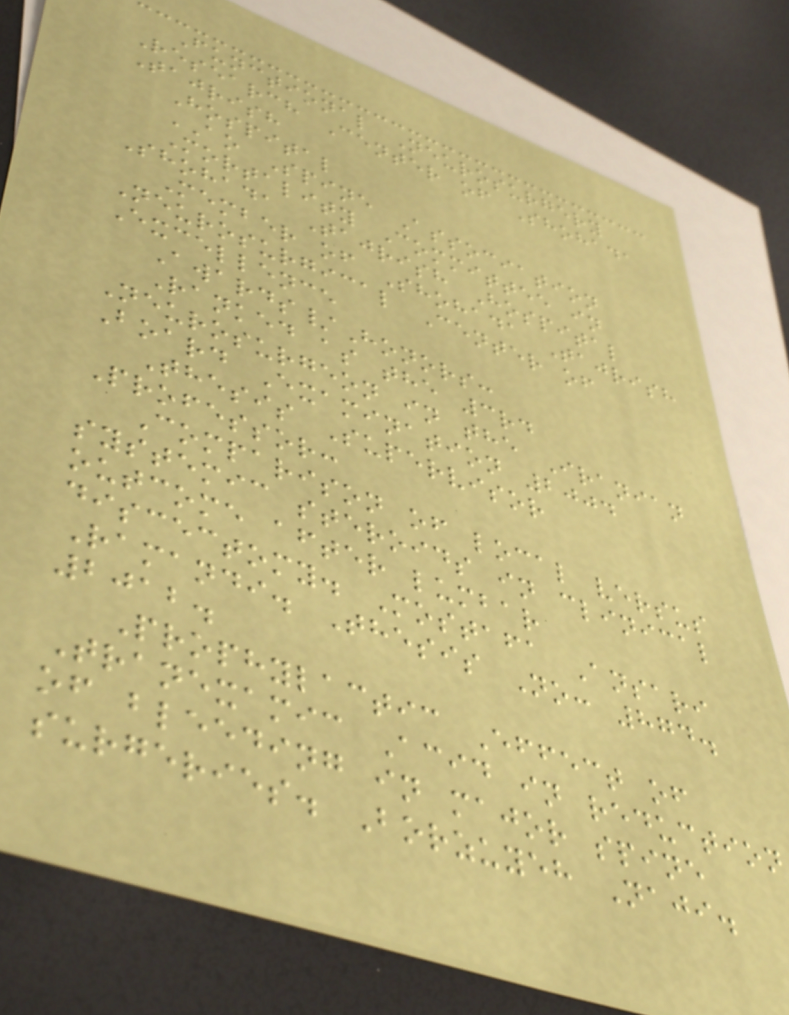Functional Neurosurgery
Research Center of Shohada
Tajrish
Hospital
AO Spine Association
Mortality Committee in
Shohada Tajrish Hospital
Member of Shohada Tajrish
Neurosurgical Center of
Excellence
Awards/Honors:
Ranked as the 3rd
Neurosurgeon in the Iranian
Board Examination 2004
Thesis Supervisor
Professor:
Comparison of local versus
systemic steroids in clinical
outcome after lumbar
discectomy. Mostafa Ansari
Ramandi. Thesis No: 874.
2012.
Prophylactic Effect of
Tranexamic Acid in reduction
of bleeding in major spine
surgeries. Borzuyeh Naji.
